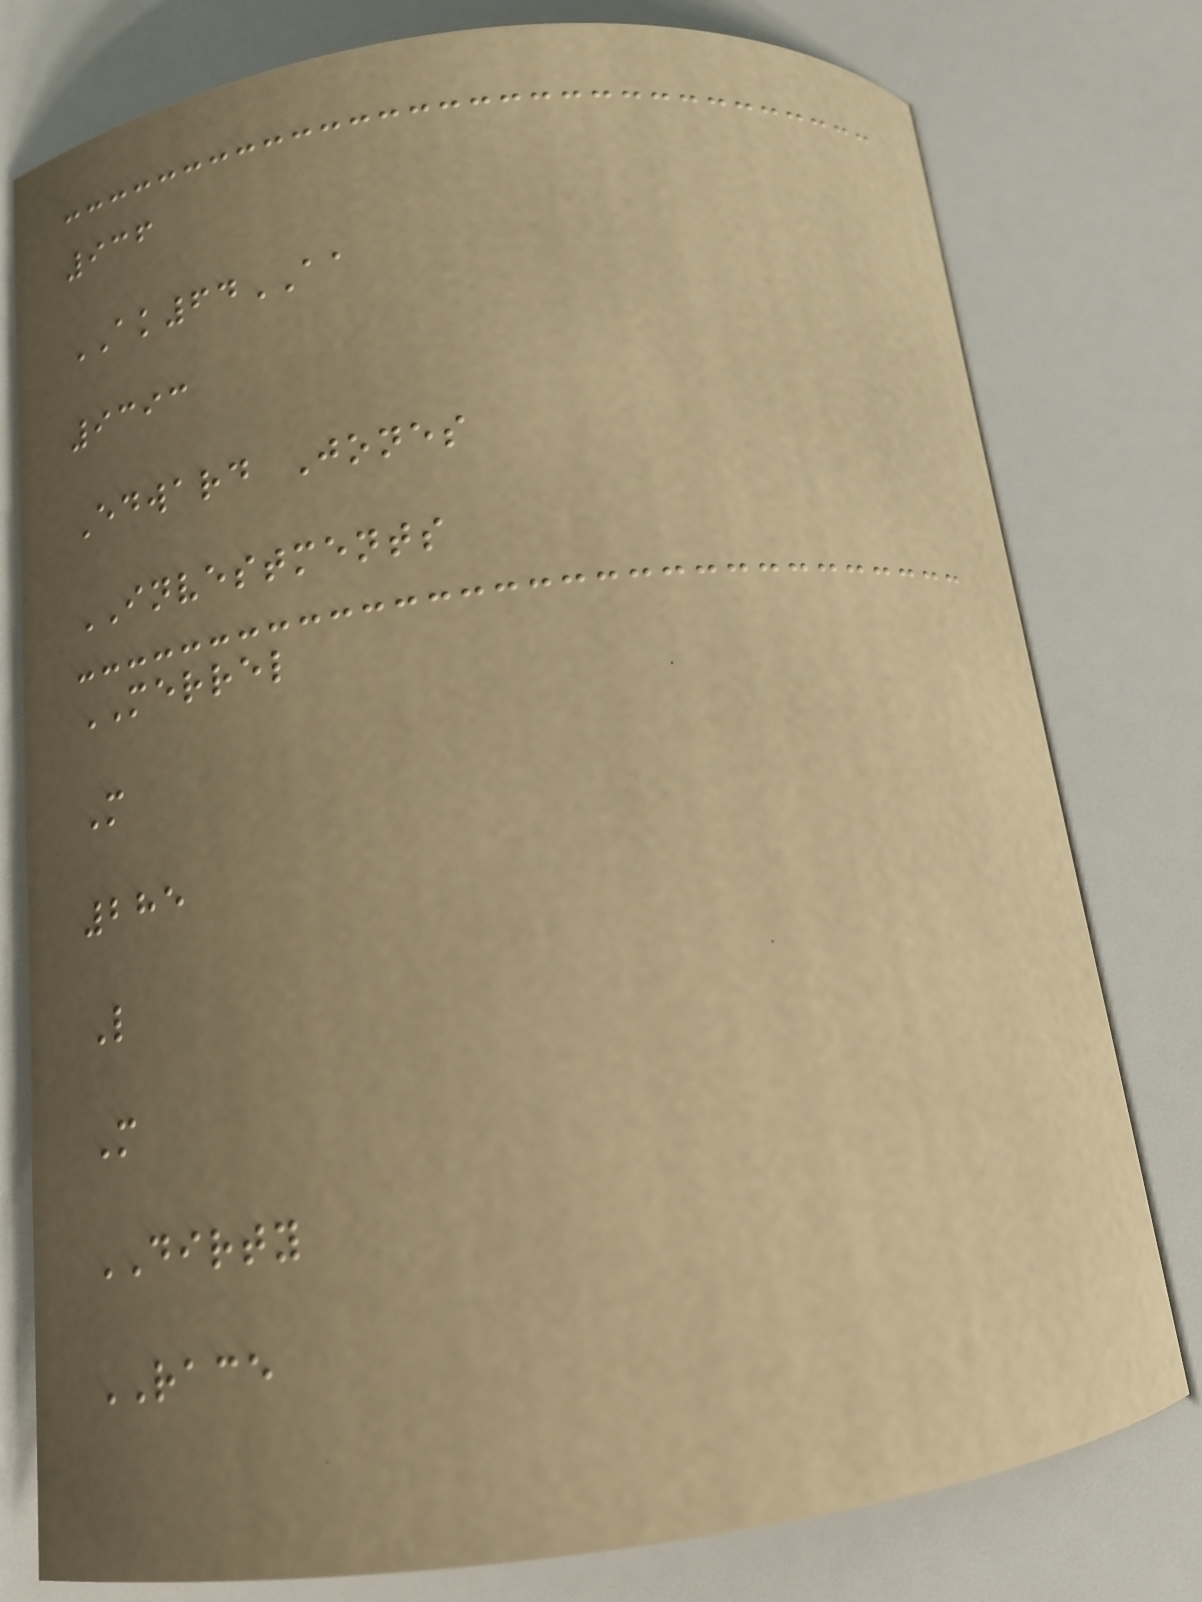936
AK64AA
9393
Edward Jones
INVESTMENTS
MERREL
M
285
L
M
DIRTY
RACE
